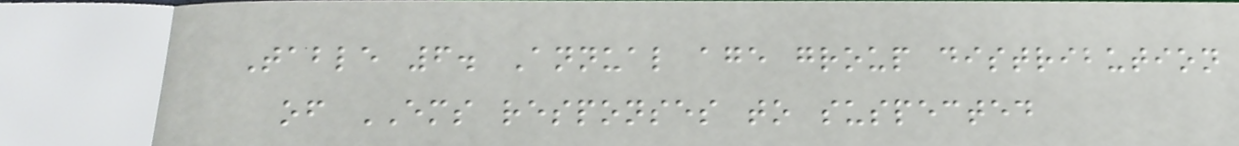Table 6. Annual age group distribution
of EMS responses to suspected
